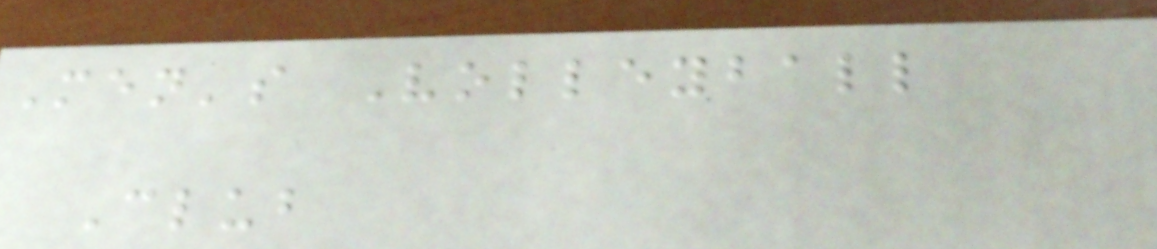Men's Volleyball
Club
